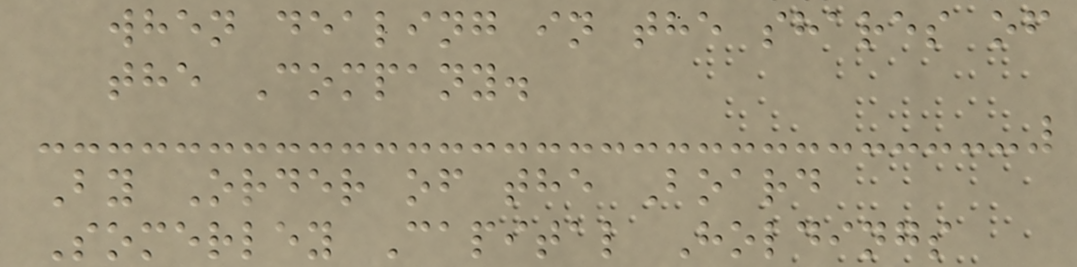when dealing in the shares of
the Company.
By Order of the Board
Somerley Capital Holdings
